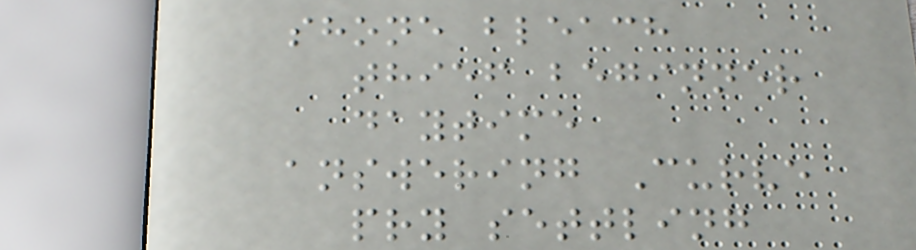shone bleach
thief beginner
daytime
answering Curve
pry settling
